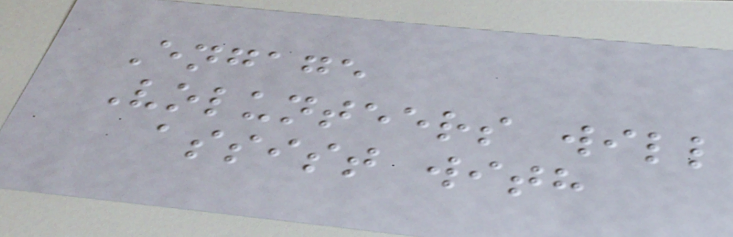Engage
Volunteers will
assist with
